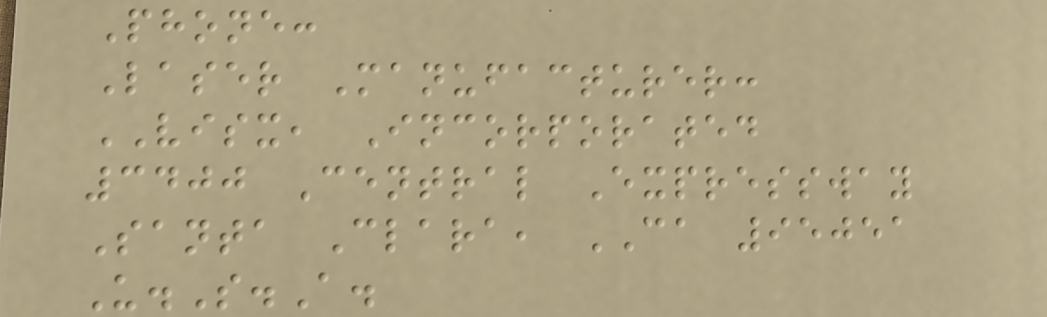Phone:
Laser Manufacturer:
VISX, Incorporated
3400 Central Expressway
Santa Clara, CA 95051
U.S.A.
